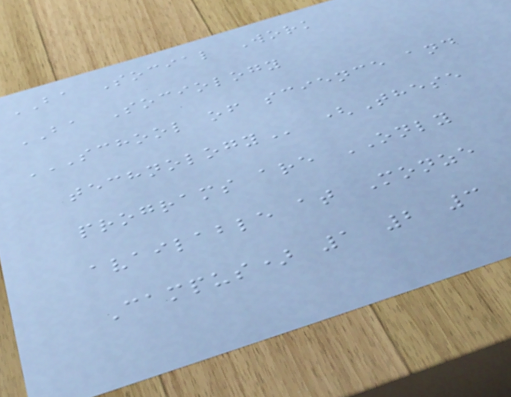BA Social Work
BA Sociology
SCHOOL OF SCIENCE AND
TECHNOLOGY (These
programs are ONLY
available at Monze
Campus) 1 2 3
